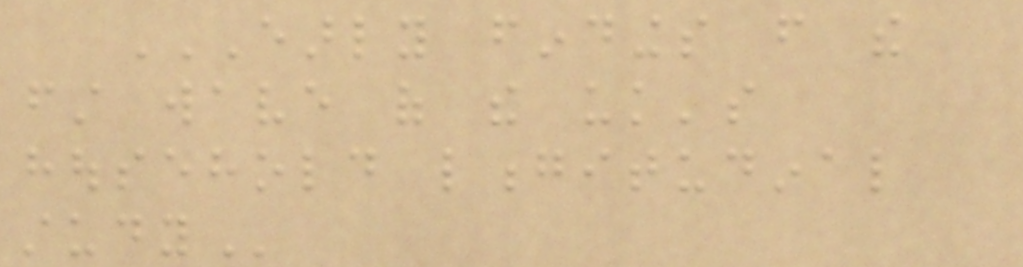EARLY FINDINGS FROM THE
FIRST WAVE OF THE UK'S
HOUSEHOLD LONGITUDINAL
STUDY
